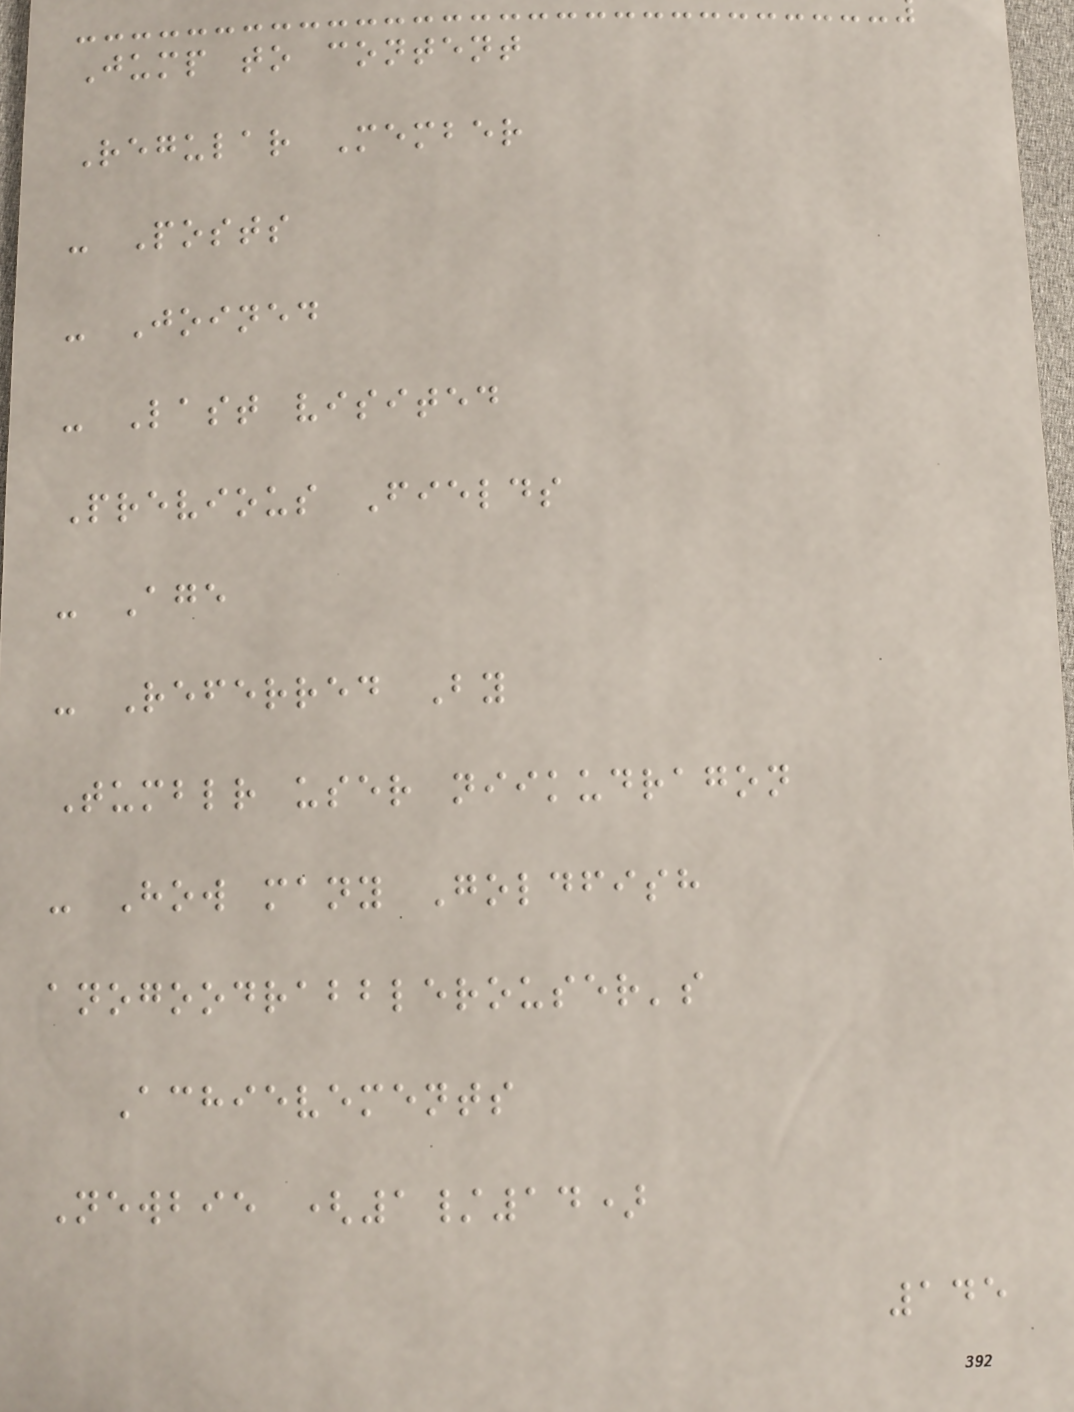Jump to content
Regular Member
- Posts
- Joined
- Last visited
Previous Fields
- Age
- Referred By
Tumblr user niikudragon
- How many Goldfish
anogoodrabblerouser's
Achievements
Newbie (1/14)
145
